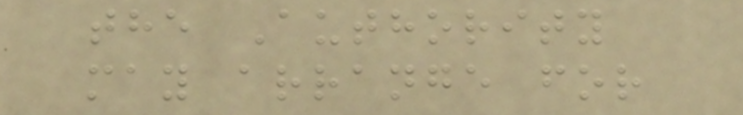the Authority
may arrange for
